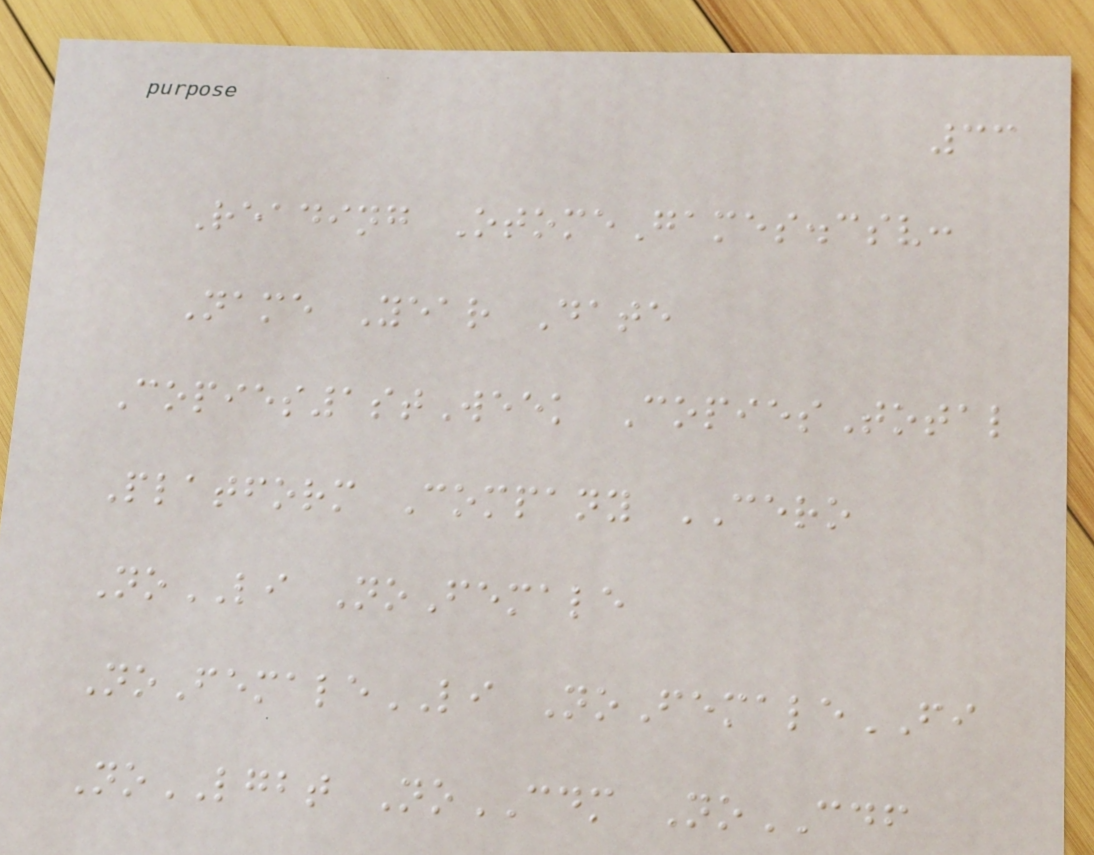33
Reading OtomeGames.csv:
Name Year Date
Copies1stWeek CopiesTotal
Platform Company CERO
NoLI NoFemale
NoFemaleLI NoFemaleFI
NoLGBT NoCDM NoCDF
